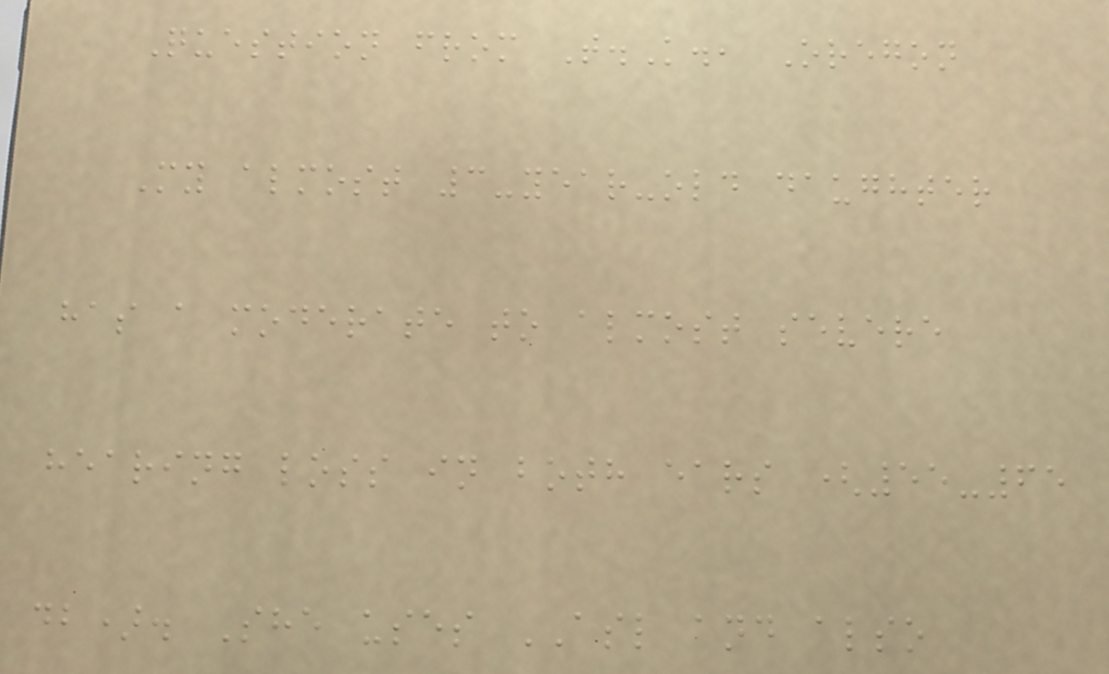Question from T.K., Oregon
My almost 3-year-old daughter
has a moderate to almost severe
hearing loss in both ears (55-65
db). She uses ASL and also
